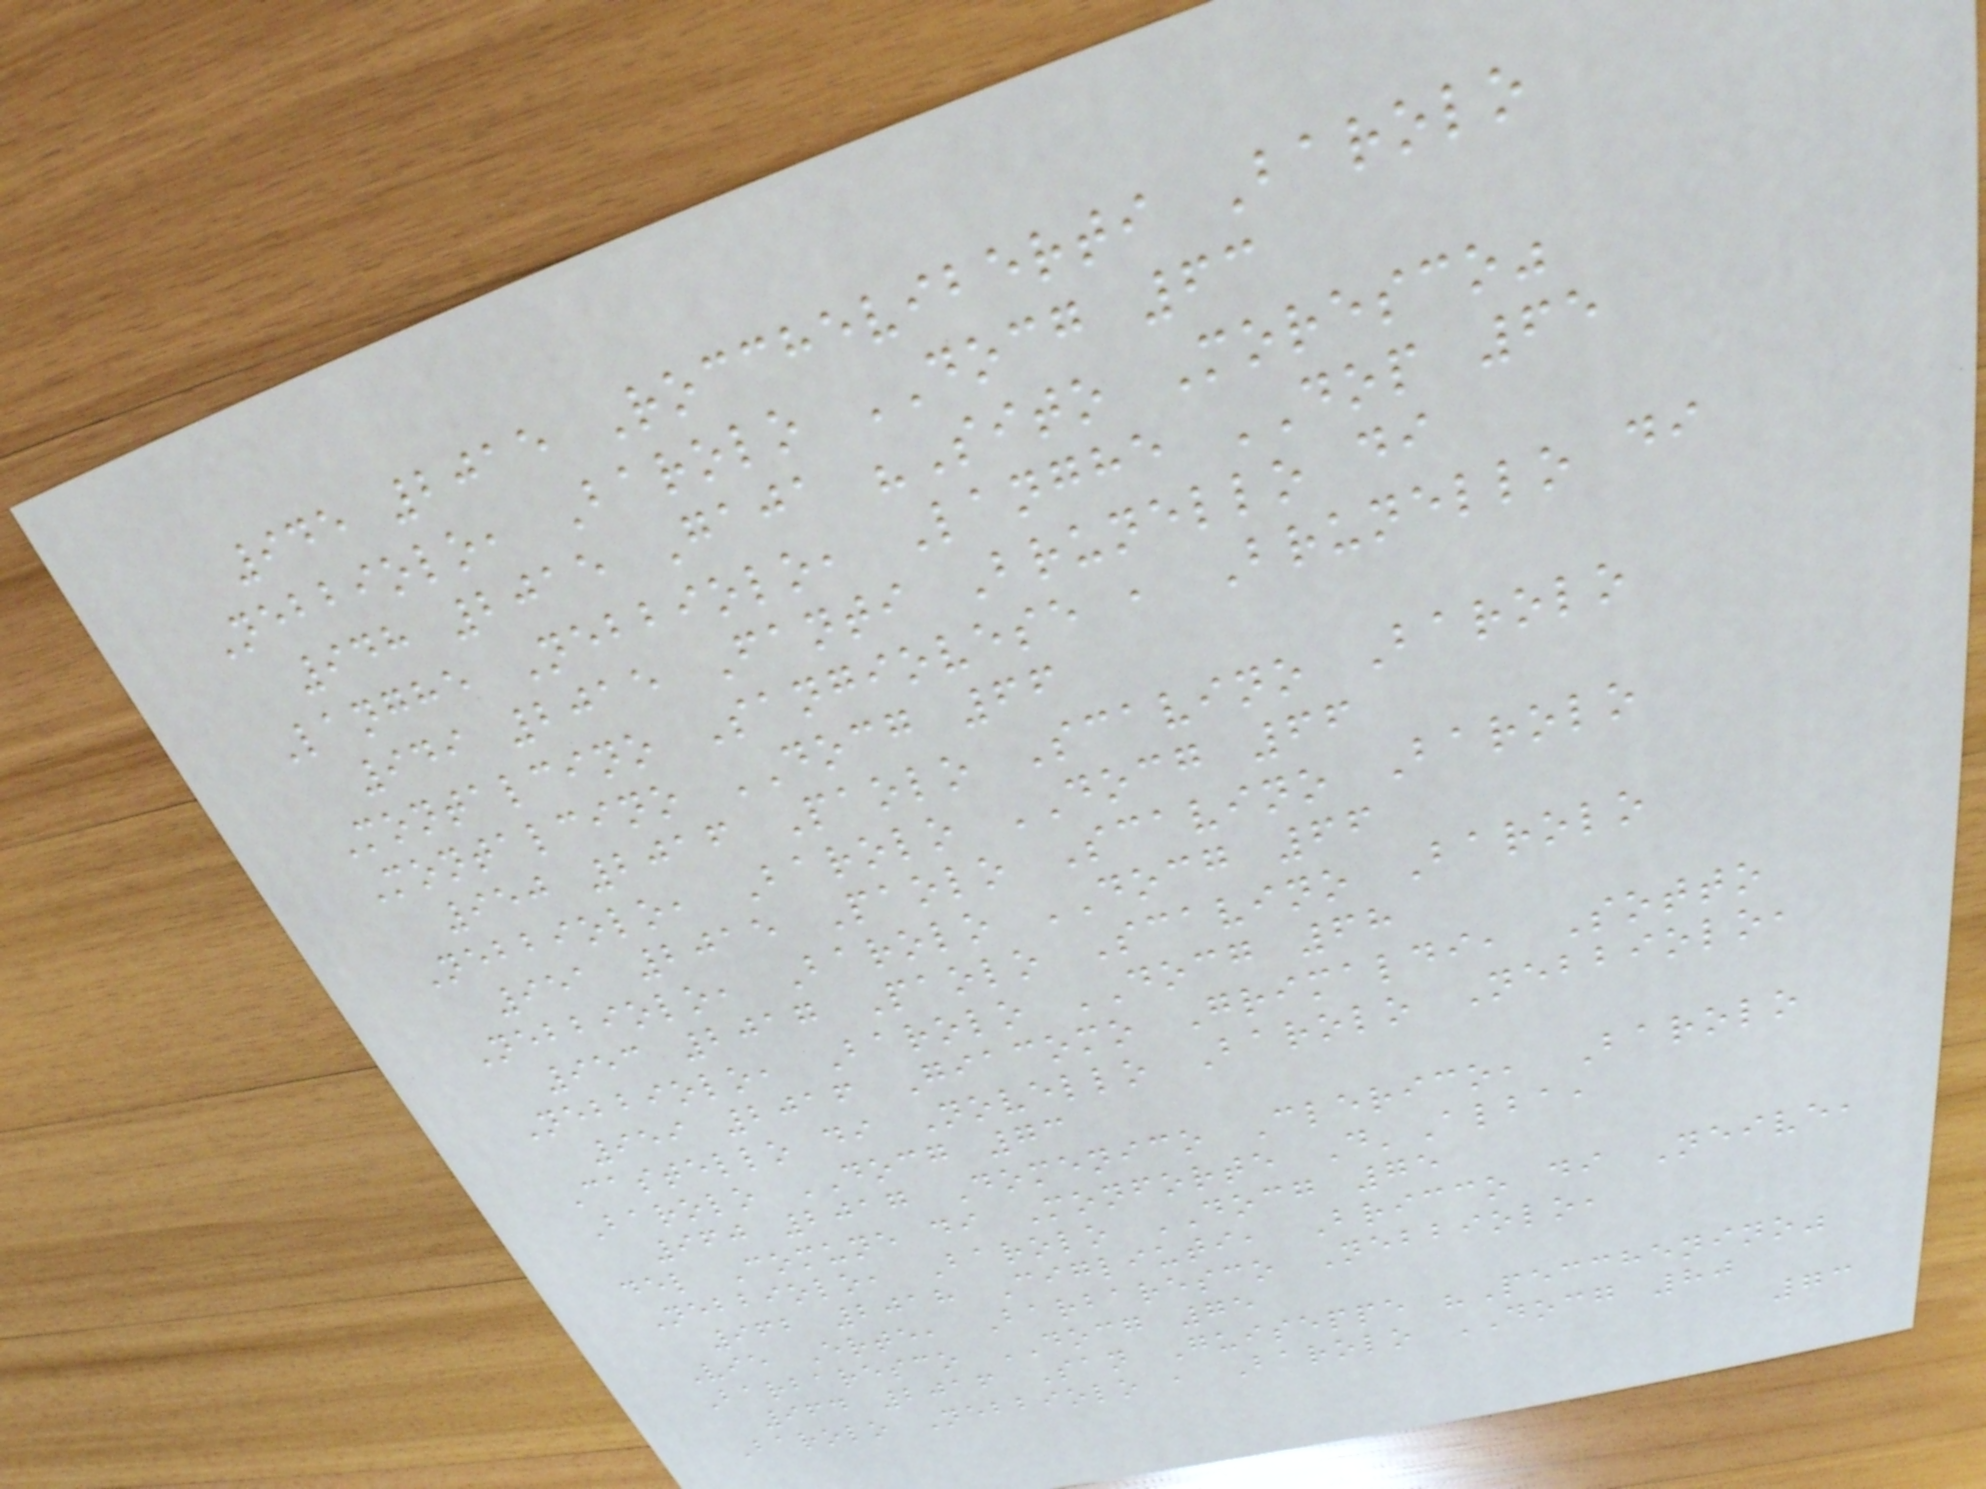945 2015 Roccheviberti Barolo
Nebbiolo, Barolo DOCG 63
948 2015 Gaja "Sito Moresco"
Langhe Nebbiolo, Langhe DOP 65
949 2015 Fanti Brunello di
Montalcino Sangiovese , Brunello di
Montalcino DOCG 66
950 2016 Paolo Scavino Barolo
Nebbiolo, Barolo DOCG 66
951 2015 Paolo Scavino Barolo
Nebbiolo, Barolo DOCG 66
953 2017 Paolo Scavino Barolo
Nebbiolo, Barolo DOCG 68
959 2016 Giacomo Grimaldi, Sotto
Castello di Novello Barolo Nebbiolo,
Barolo DOCG 73
960 2017 Domenico Clerico, Barolo
del Comune di Monforte D'Alba,
Nebbiolo, Barolo DOCG 75
962 2018 Cigliuti, Bricco di Neive,
Vie Erte, Barbaresco Nebbiolo,
Barbaresco DOCG 75
964 2016 San Guiseppe "Pecchenino"
Barolo Nebbiolo , Barolo DOCG 80
73
